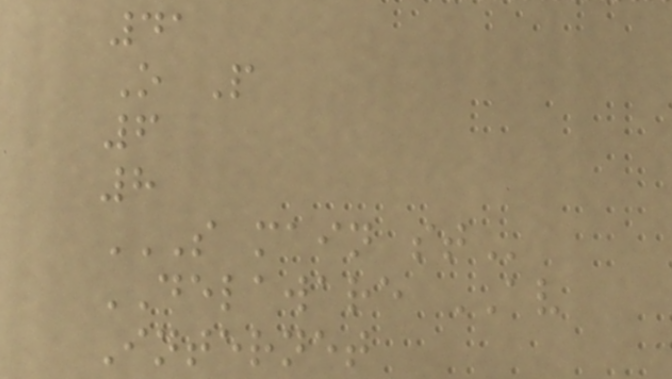41
O P
6
8
S MAIN ST
DELAWARE AV
Internet
